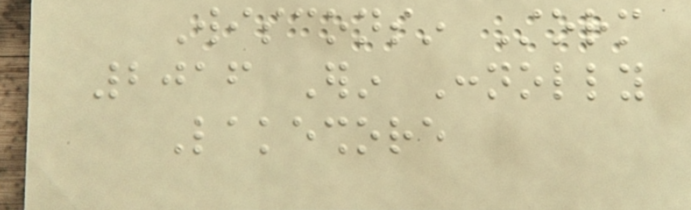Wisconsin Storm
2016 Erin Connolly
Lakeshore
